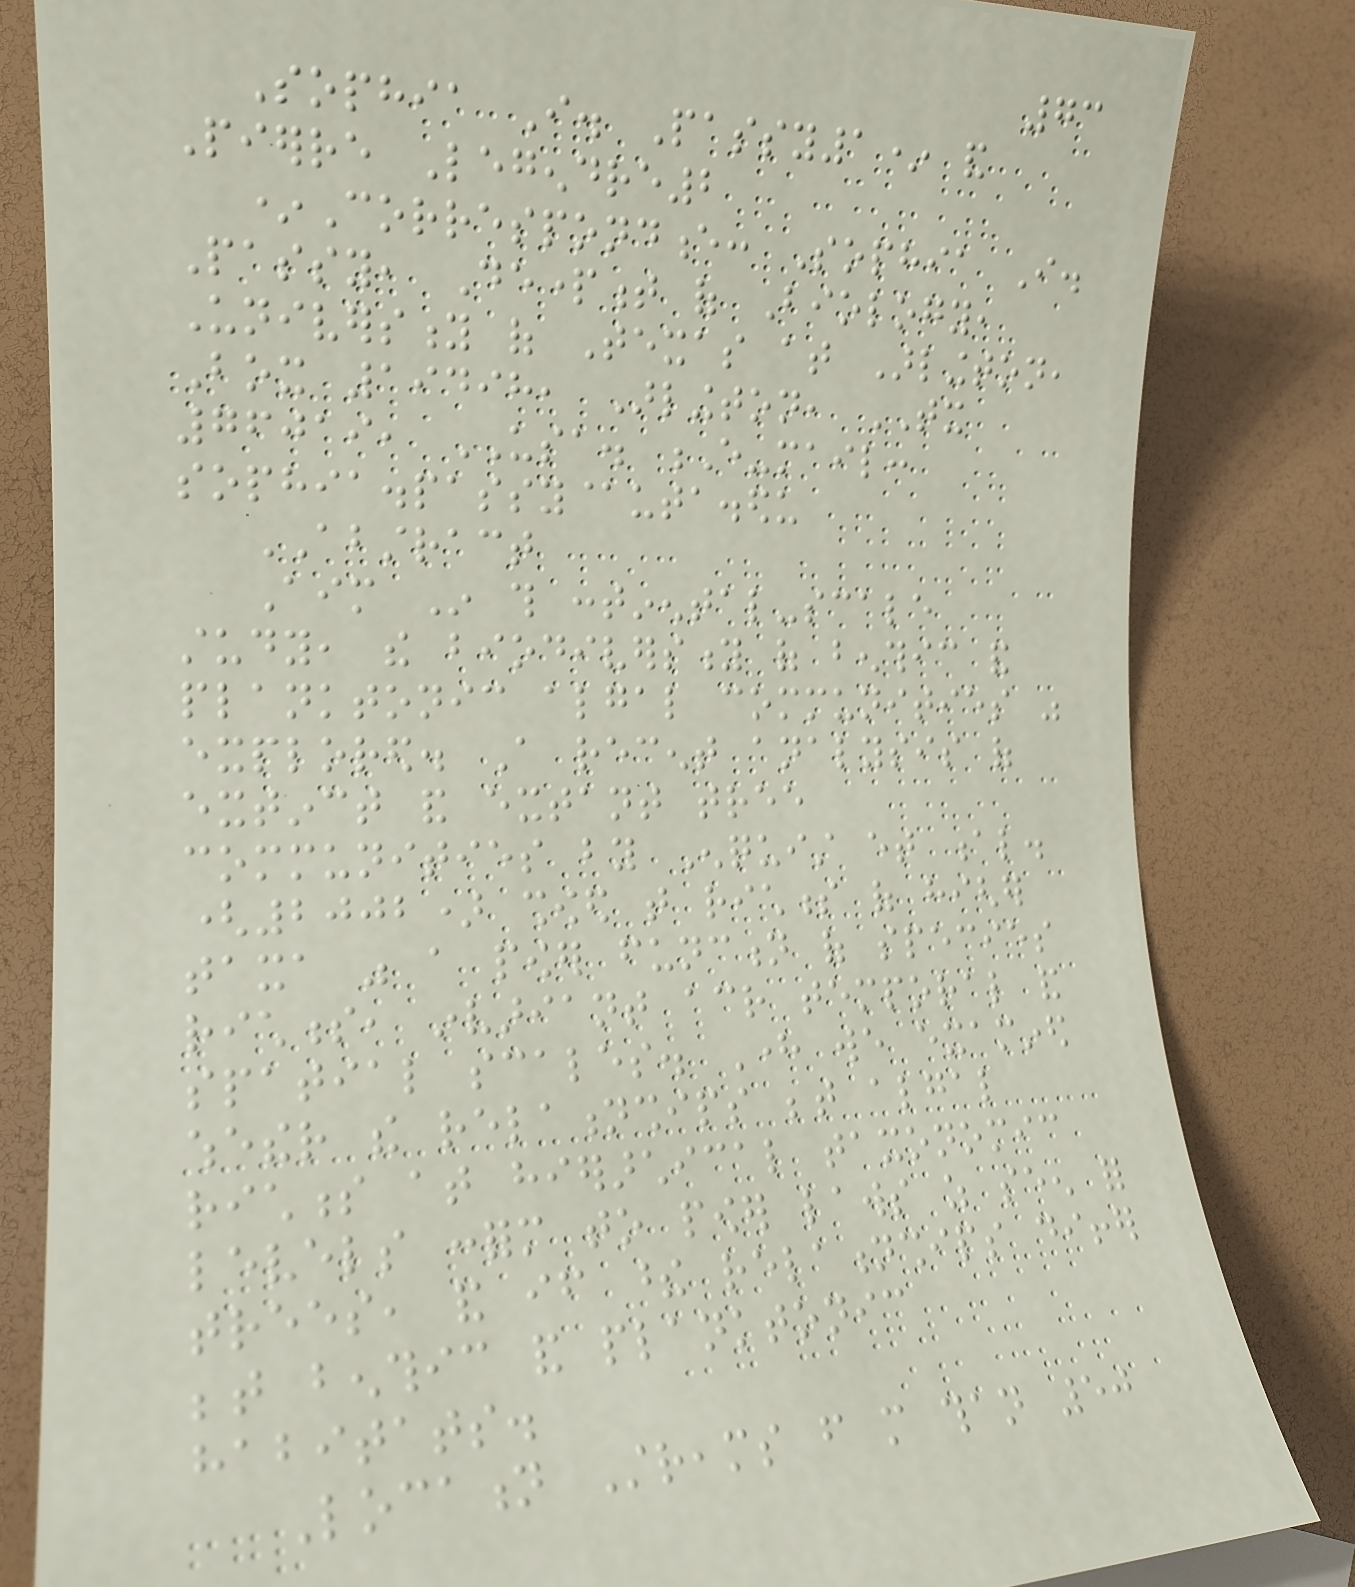73
Sophia I. Passy1* and
Pierre Legendre2
*Correspondence: Sophia I.
Passy, Department of Biology,
University of Texas at Arlington,
Box 19498, Arlington, TX
76019, USA. E-mail:
sophia.passy@uta.edu
ABSTRACT
Aim In this continental-scale
study, the biodiversity of benthic and
planktonic algal communities was
explored. A recent analysis of
extinct and extant tree
communities by Enquist et al.
(2002) showed that richness of higher
taxa was a power function of species
richness, invariant across temporal and
spatial scales. Here we examined
whether the relationships between algal
richness at hierarchical taxonomic
levels conform to power laws as seen for
trees, and if these relationships differ
between benthic and planktonic
habitats.
Location Streams from more than 50
